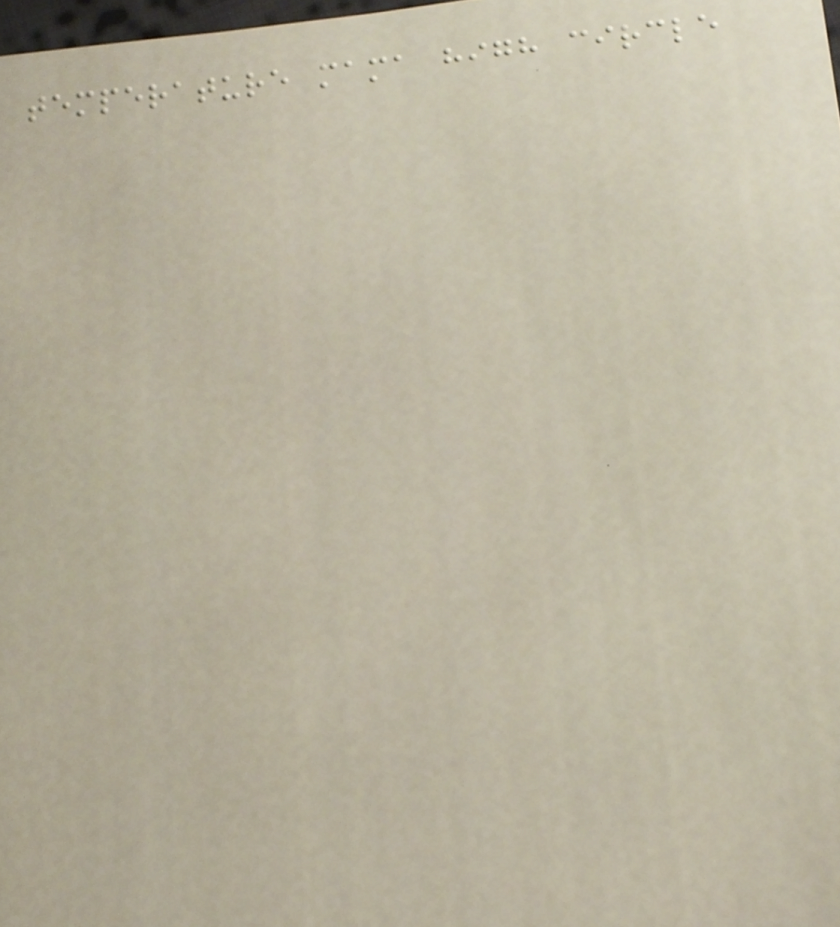temperature mama high circle
